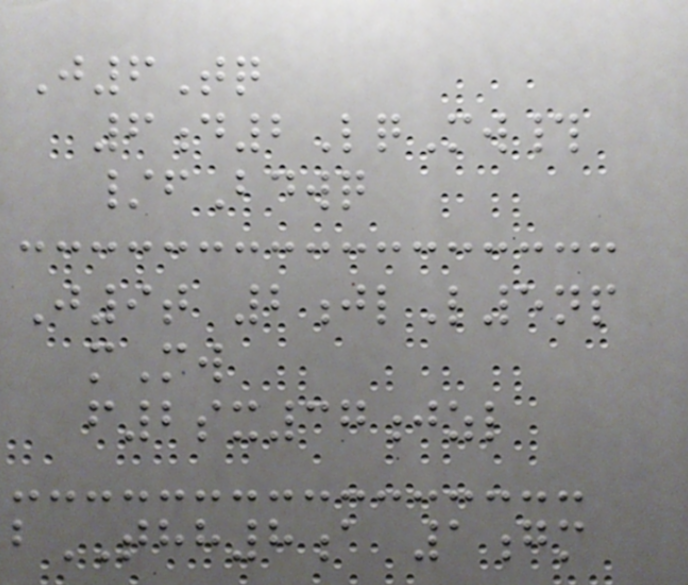J6Tq
6d2LqMw#
/fBdwq
J9t 2jlL5np
mMw
f2sx37jzl
bTHH8a 1gm
